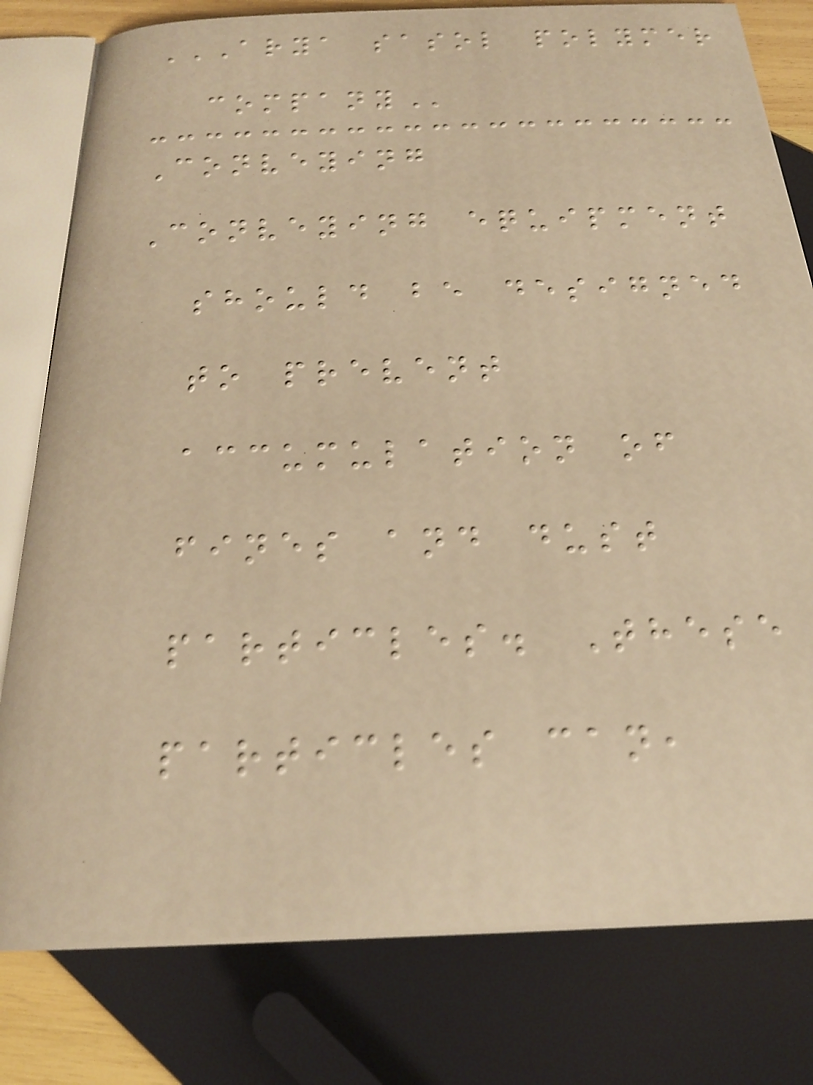ARYA SASOL POLYMER
COMPANY
Conveying
Conveying equipment
should be designed
to prevent
accumulation of
fines and dust
particles. These
particles can,
